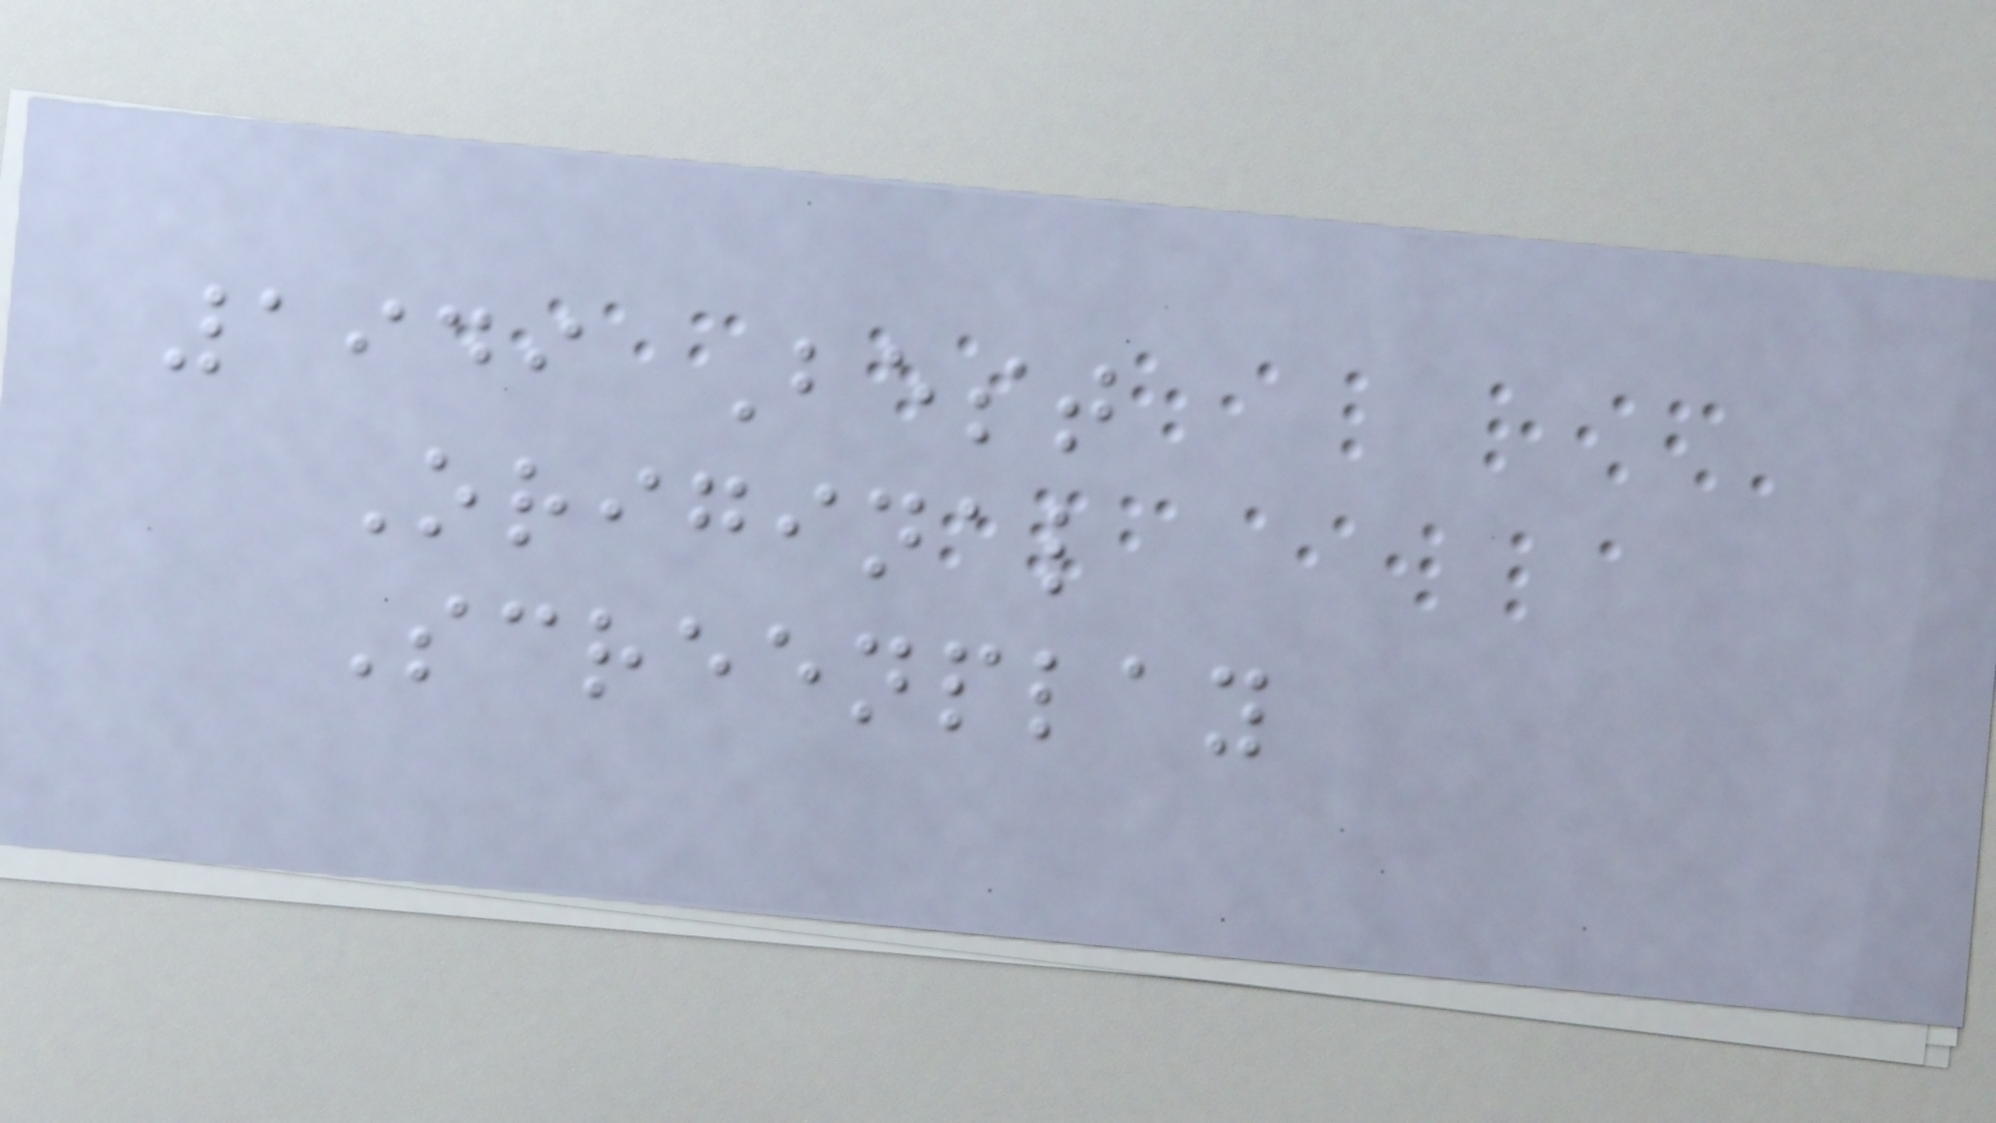1949 Best
Original
Screenplay
